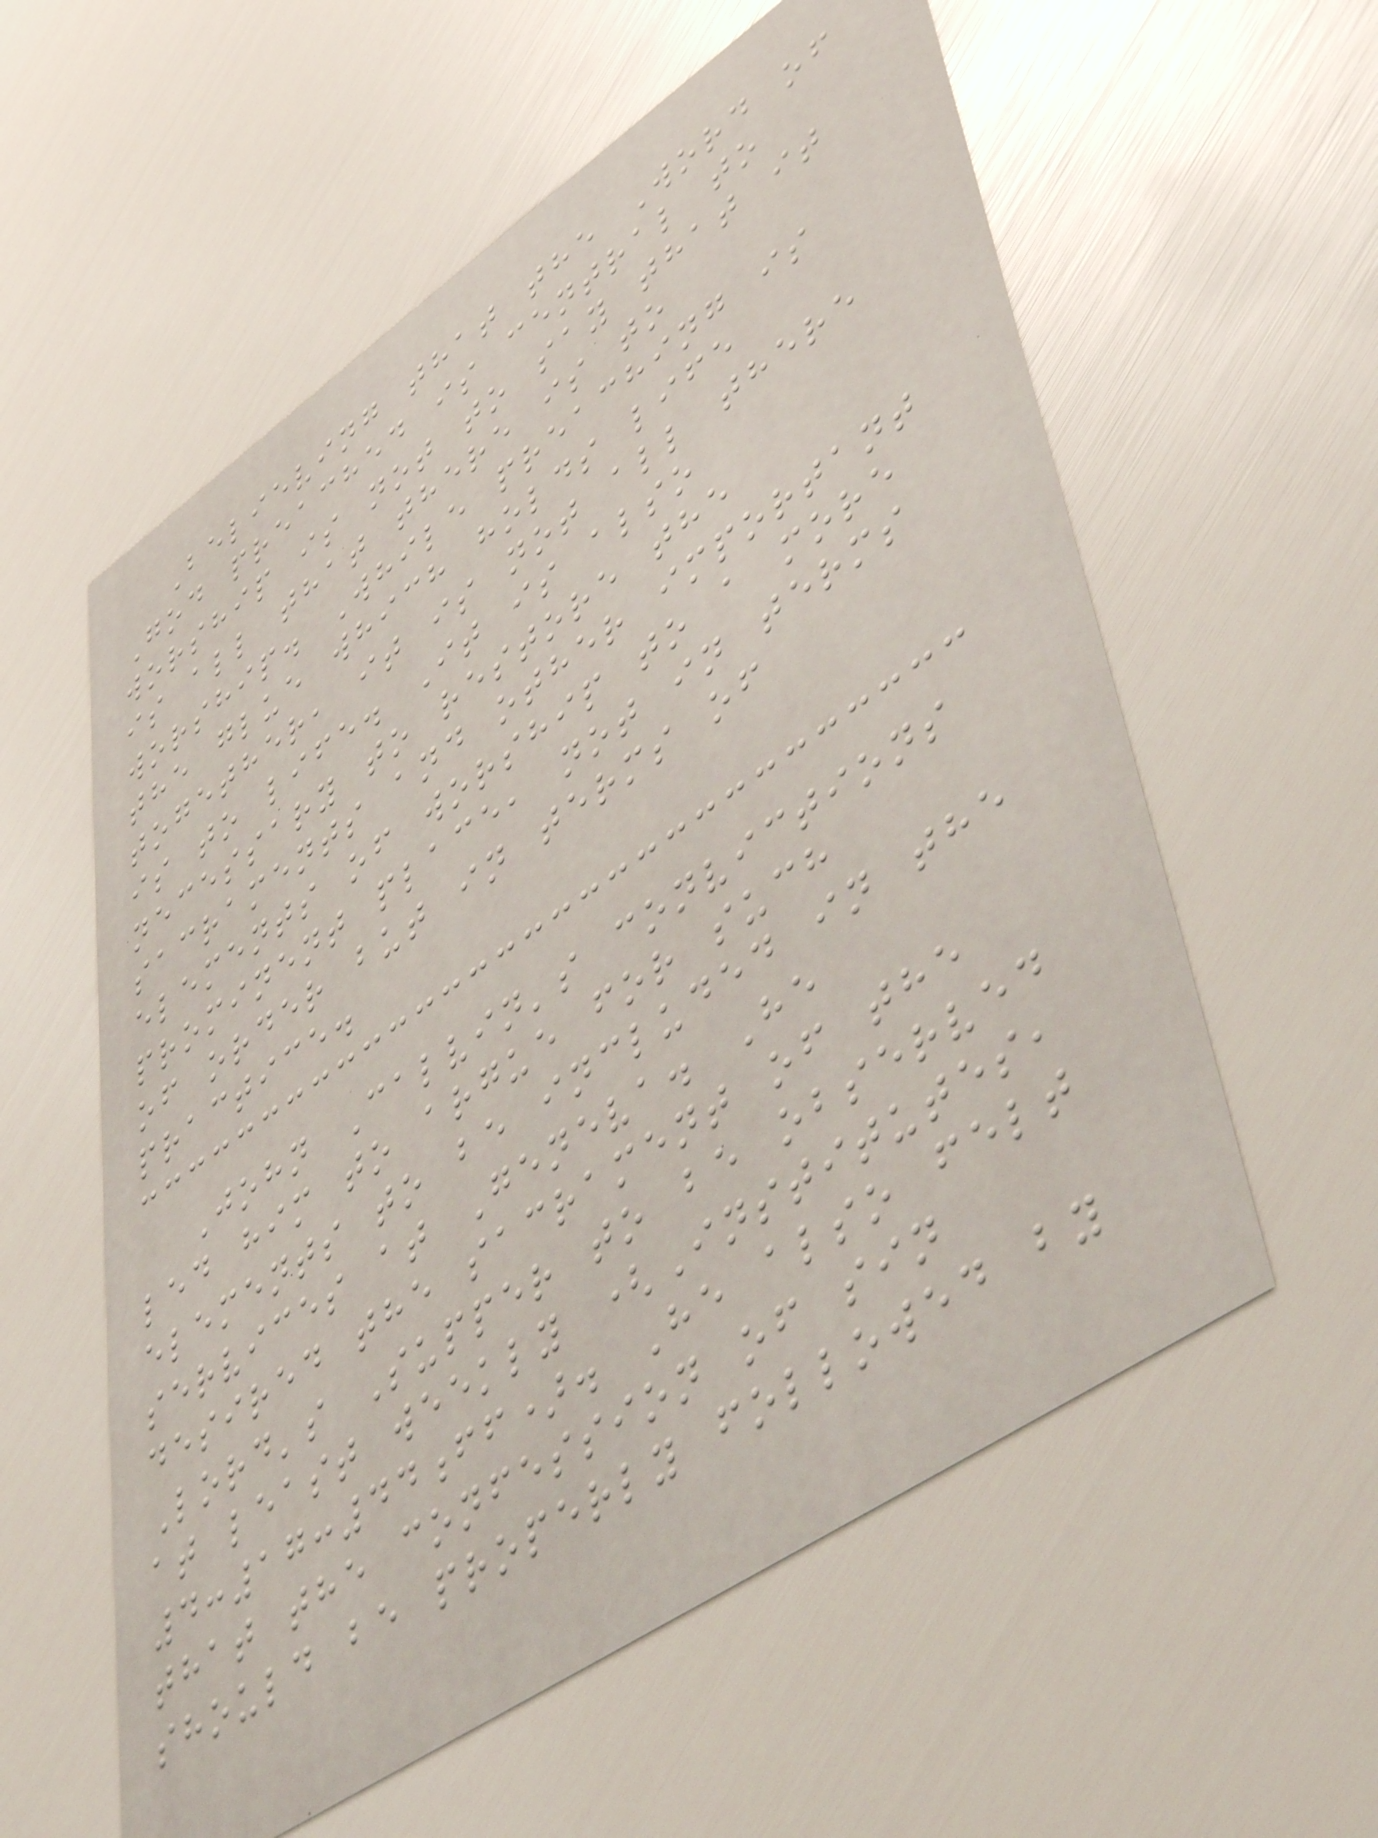Believing that the Word of
God preached is central to
worship is not to say that it
is all that there is to
worship. While preaching is
the glue which holds life
together, it is not all there
is to life. It is also
necessary to restore the
sacraments and other important
elements of worship to a more
prominent place, not in terms
of order but in terms of
practice.
John Calvin's convictions
led him to argue for such
elements to be included in the
services at Geneva. He
desired the sacrament of the
Lord's Supper to be observed
at least weekly (Institutes,
4:17:44ff). He also felt
that the confession of sin
should be properly followed by
